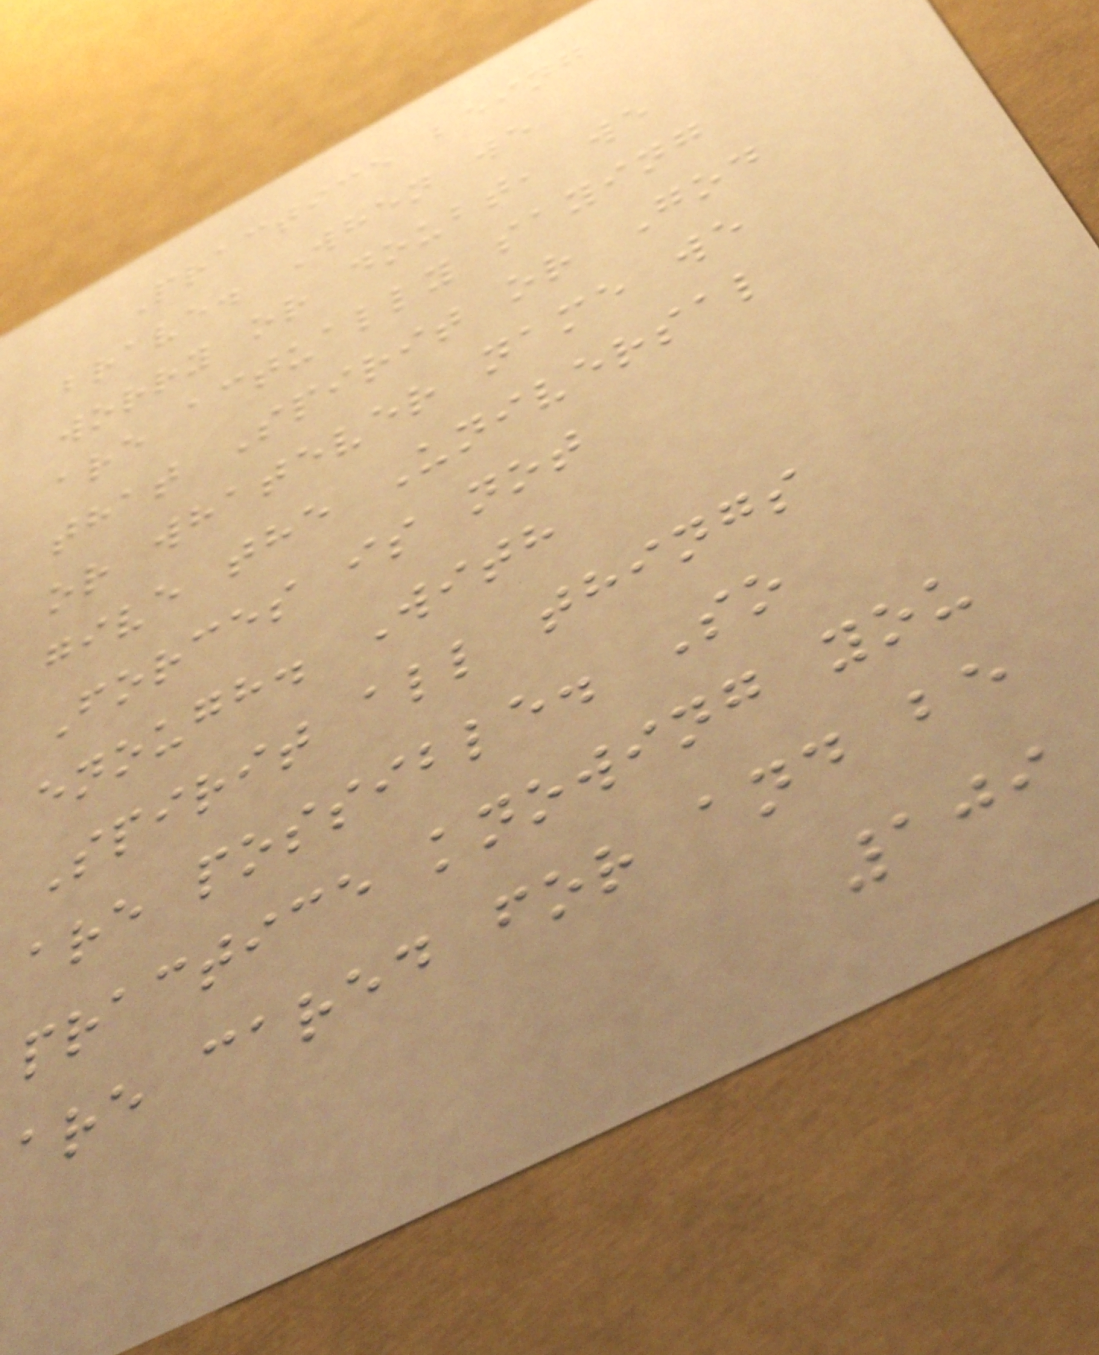Practice being
brave. When we
worry or doubt, we
are actually saying
that Spirit or God
or whatever name we
give the Universal
Forces is not
enough. With
Spirit all things
are possible. So
practice knowing you
are cared for and be
109
